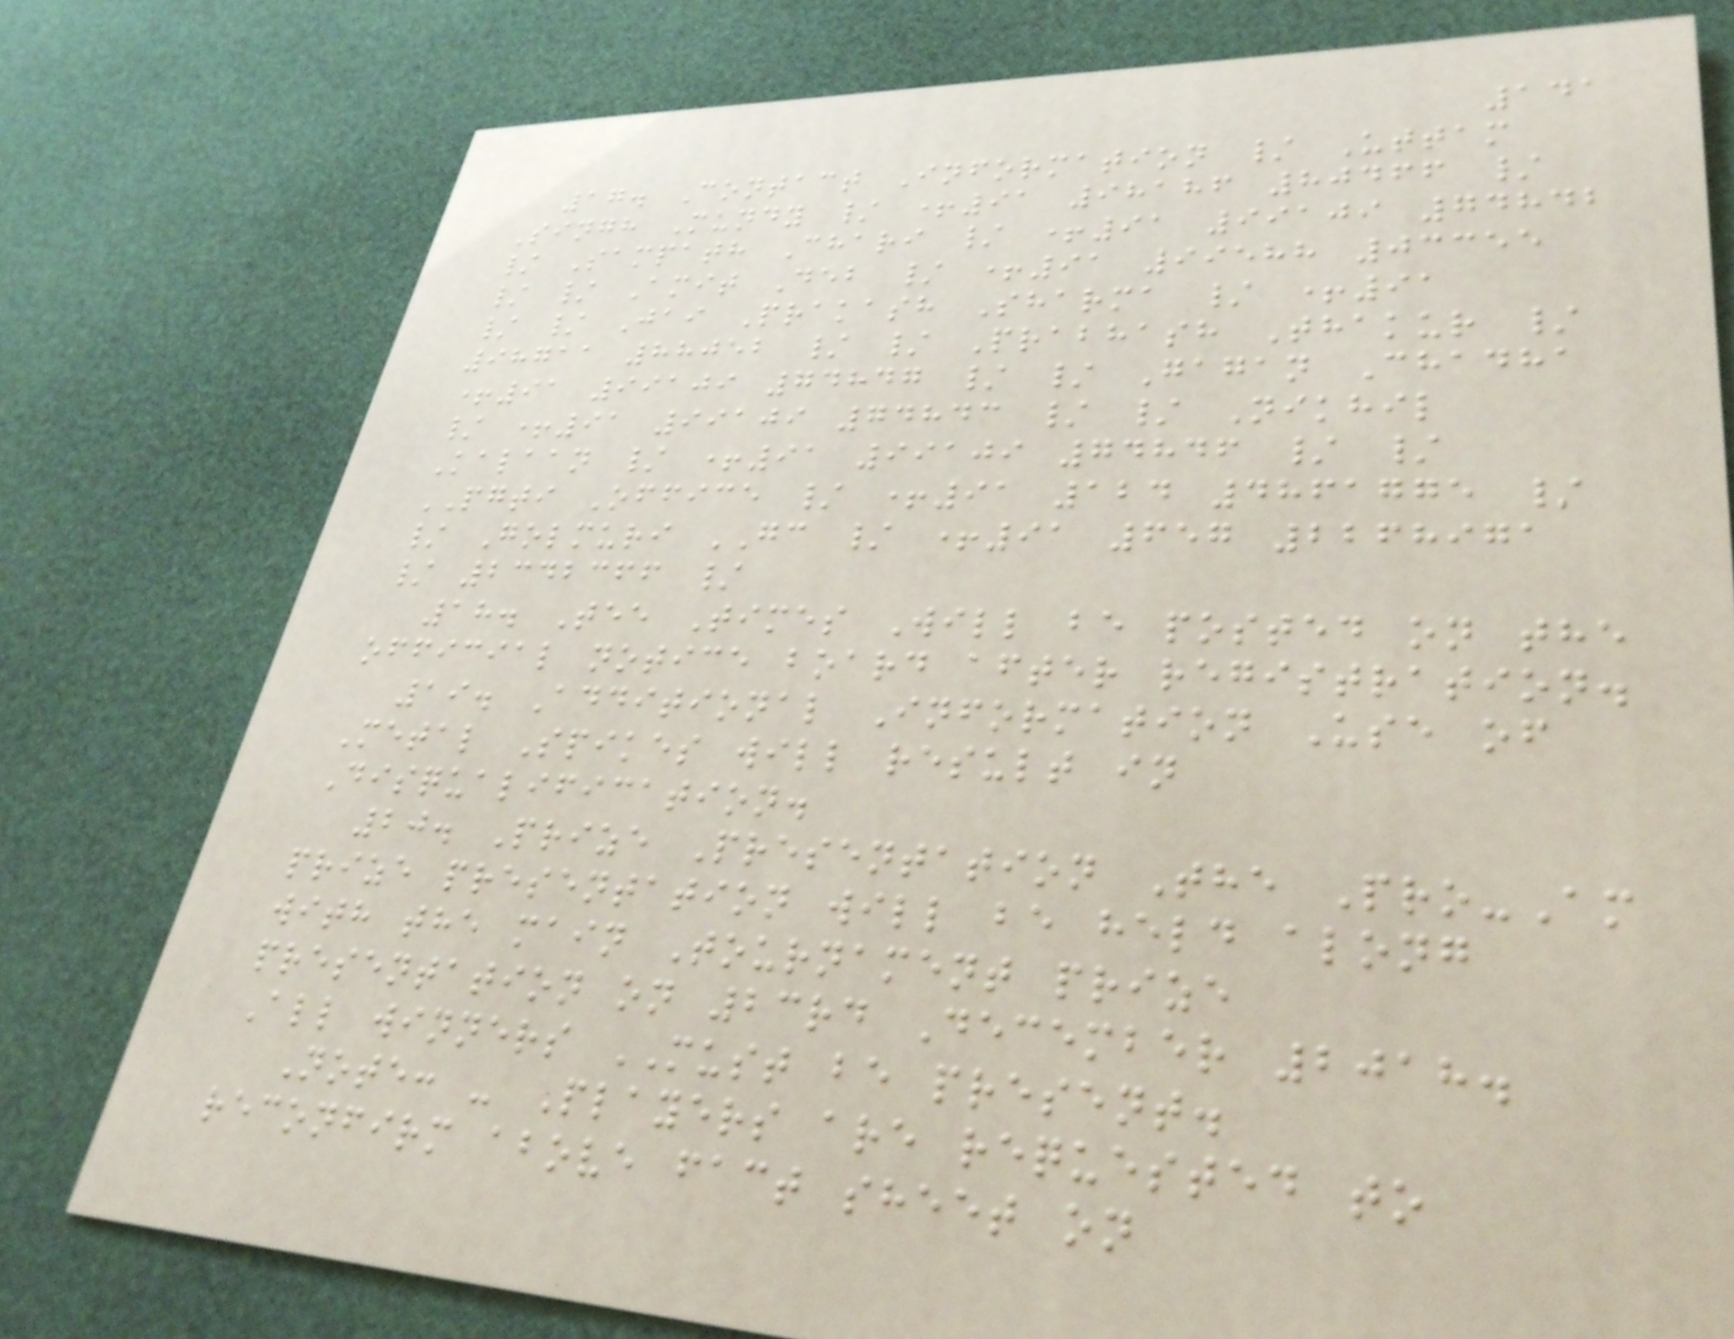141
17. Contact Information / Uttam
Singh Mundy / +91 98186 80466 /
/ Sampath Chari / +91 99109 74842
/ / Amit Deb / +91 99588 03355
/ / Jai Prakash Sharma / +91
98711 88052 / / Prabhash Thakur /
+91 99109 74847 / / Gagan Chadha
/ +91 99109 74843 / / Nikhil
Kalaan / +91 99109 74846 / /
PGTI Office / +91 124 4861775 /
/ Golmuri GC / +91 657 2268971
/ 2342366 /
18. Tee Times Will be posted on the
official notice board after registration.
19. Additional Information Use of
Metal Spikes will result in
Disqualification.
20. Prize Presentation The Pro-Am
prize presentation will be held along
with the main Tournament prize
presentation on 23rd December 2018.
All winners MUST be present.
Note: - Players are requested to
reconfirm above fact sheet on
